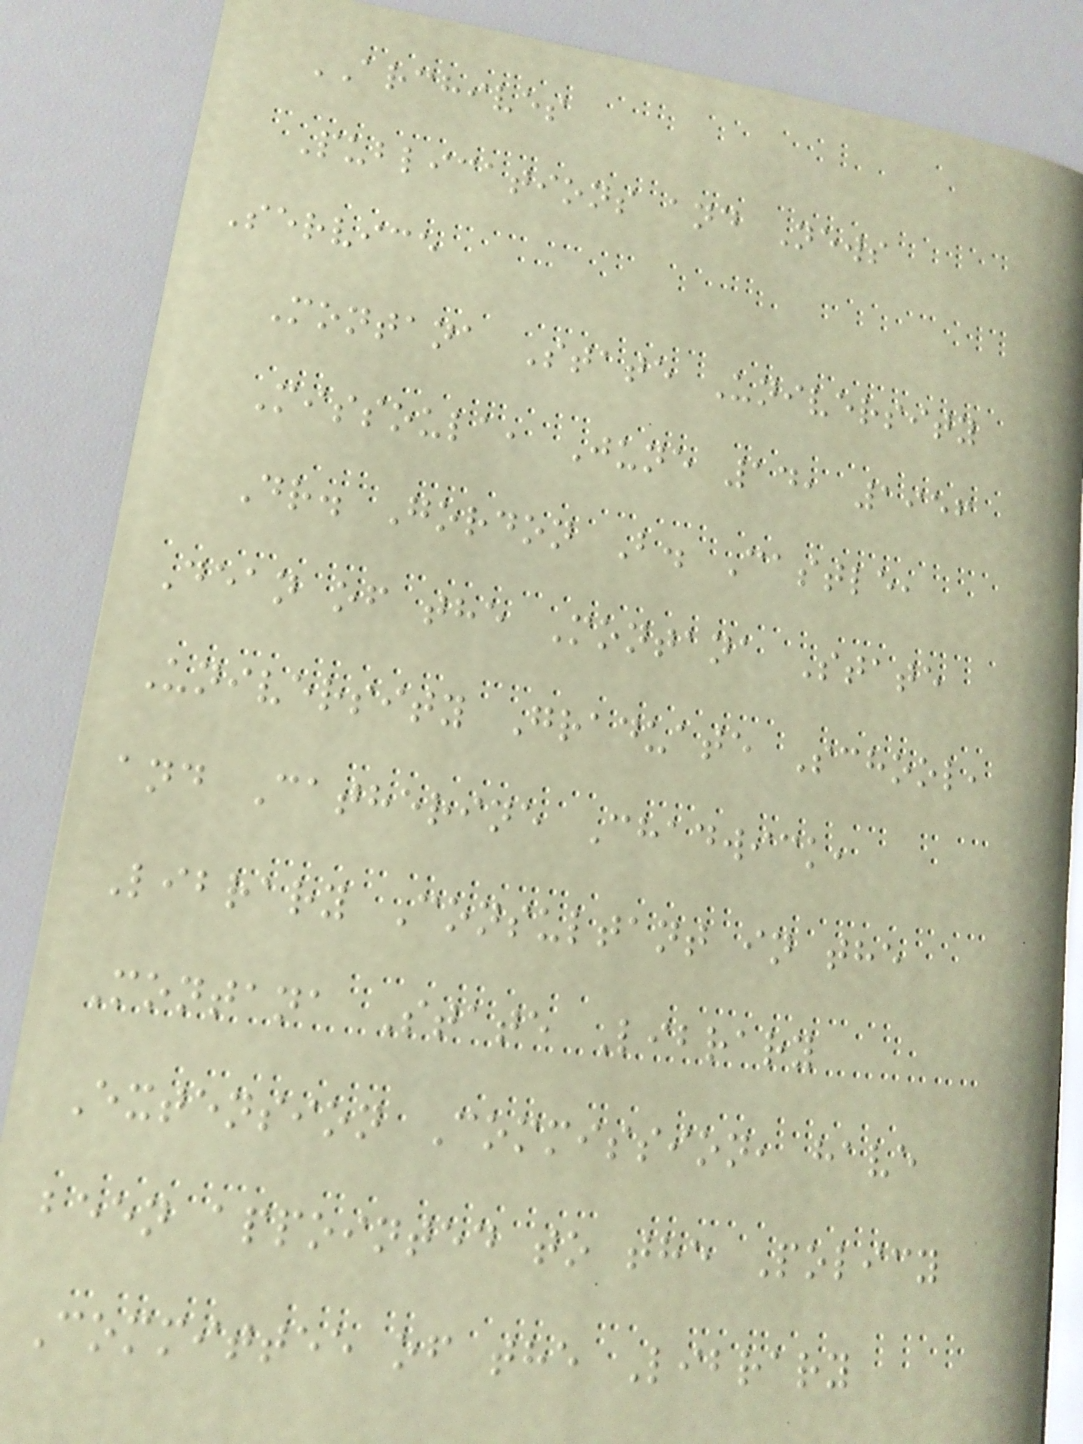ARCHIVES
Publications and News
Service
Montana State University
Missoula, June 14, 1956
Dr. Gordon B. Castle,
Dean of the Montana State
University Graduate School,
and Catherine Chadwick,
Library Consultant in the
Montana State Library
Extension Commission, have
been appointed to the Policy
Committee of the Library
